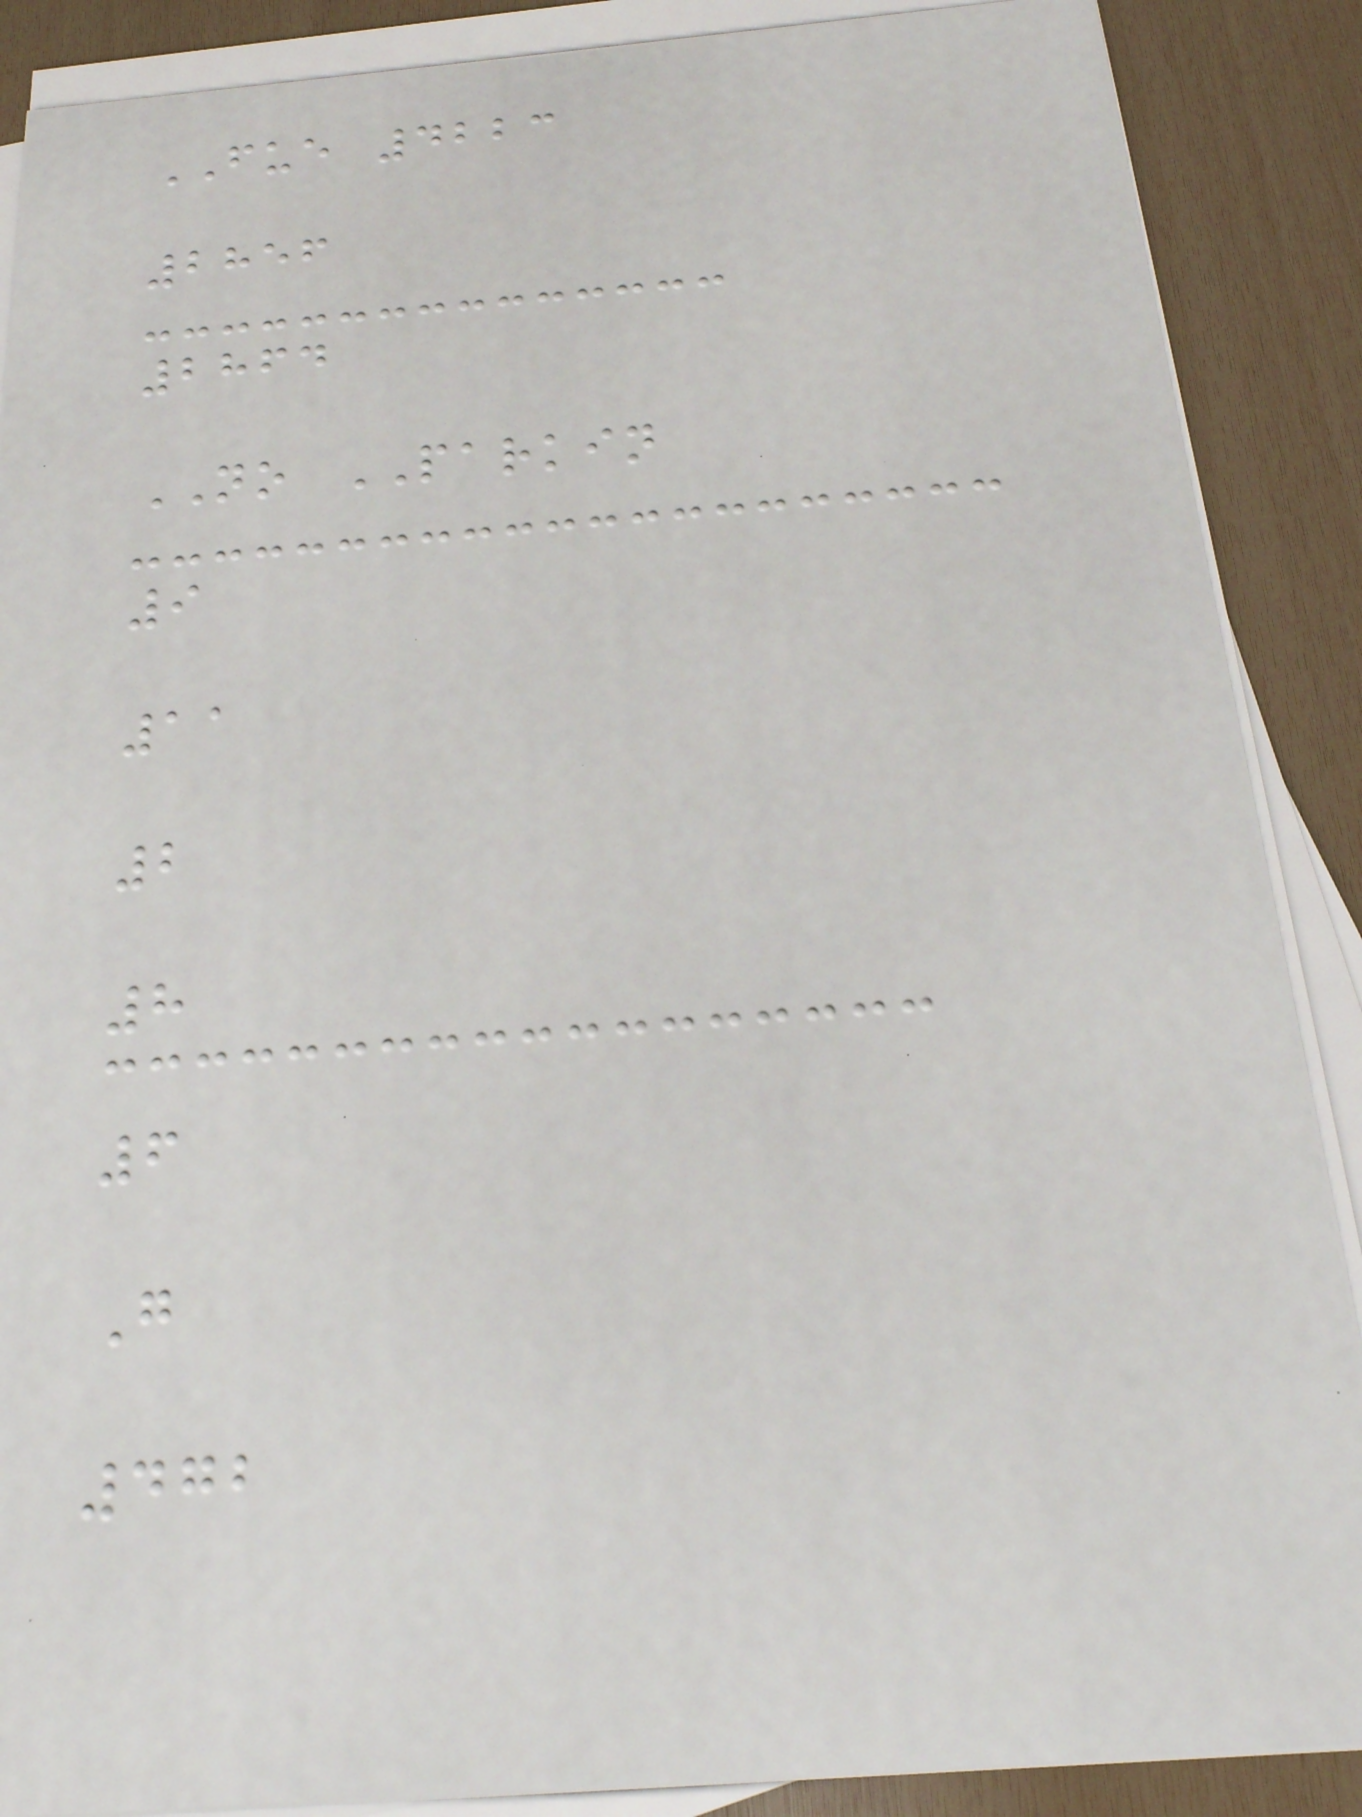FUE 4223
2856
2864
NO PARKIN
9
11
2
8
6
G
472
